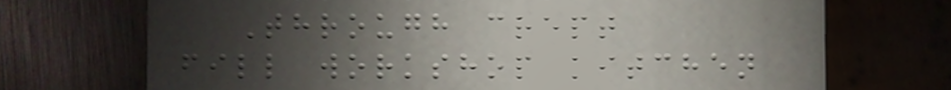Through crept
fill workshop kitchen
